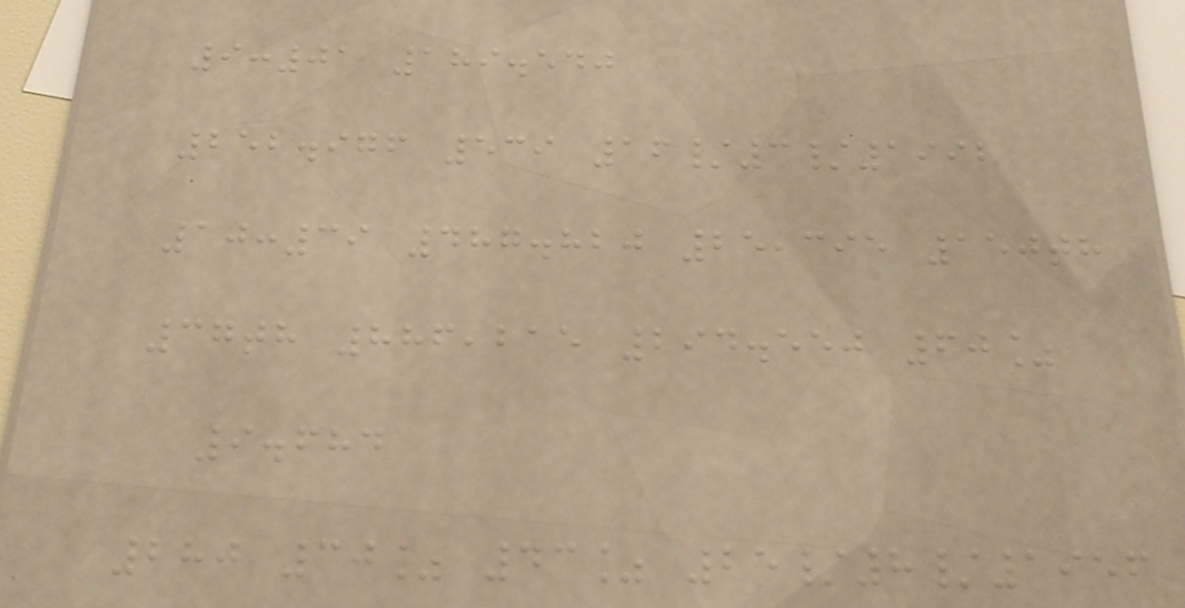9:01 189.540
252.976 539 16/3/1992
10:39 487.820 25,395 150th
37th 886,215 294.550 60%
9.684
280 30% 43% 25/8/1956
